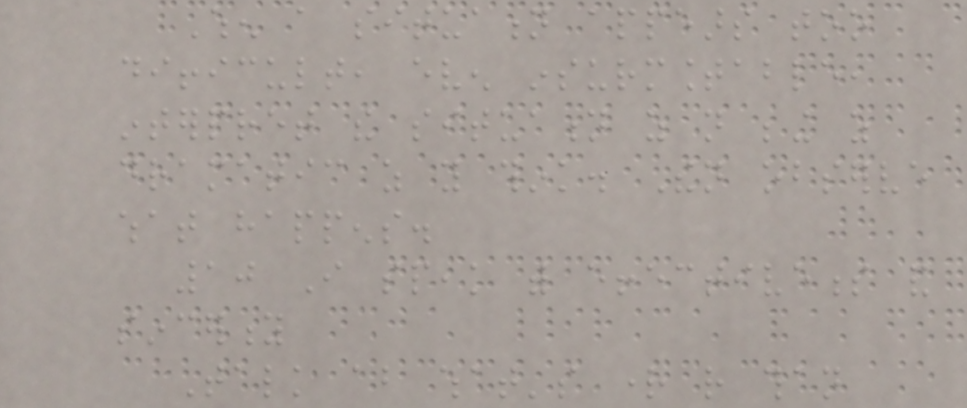When a situation appears too
difficult, even insurmountable,
interpret the situation as not being as
dramatic as you think. Then observe
what happens.
10 I speak with effectiveness and
sincerity
Talk about what's right rather than
